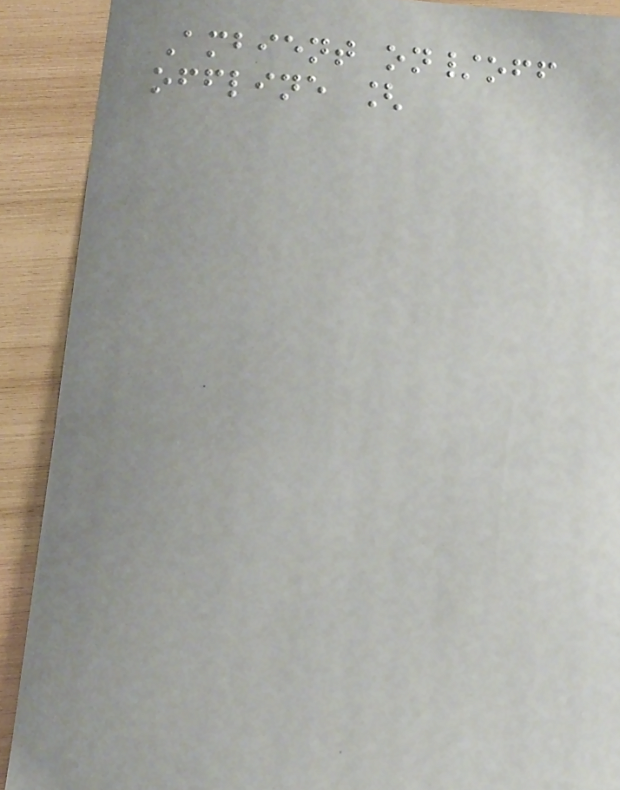Ambient on/off
offline [
